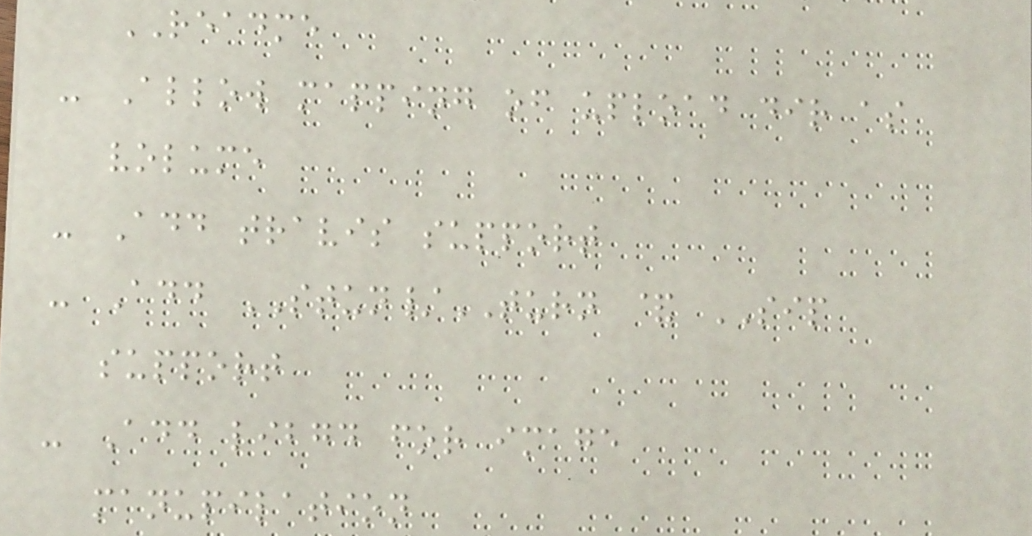README
- Allow mapping of upload dir as
volume
- Add travis support
- Add STUN/TURN & SIP
support
- Add libgd for image
manupilation
